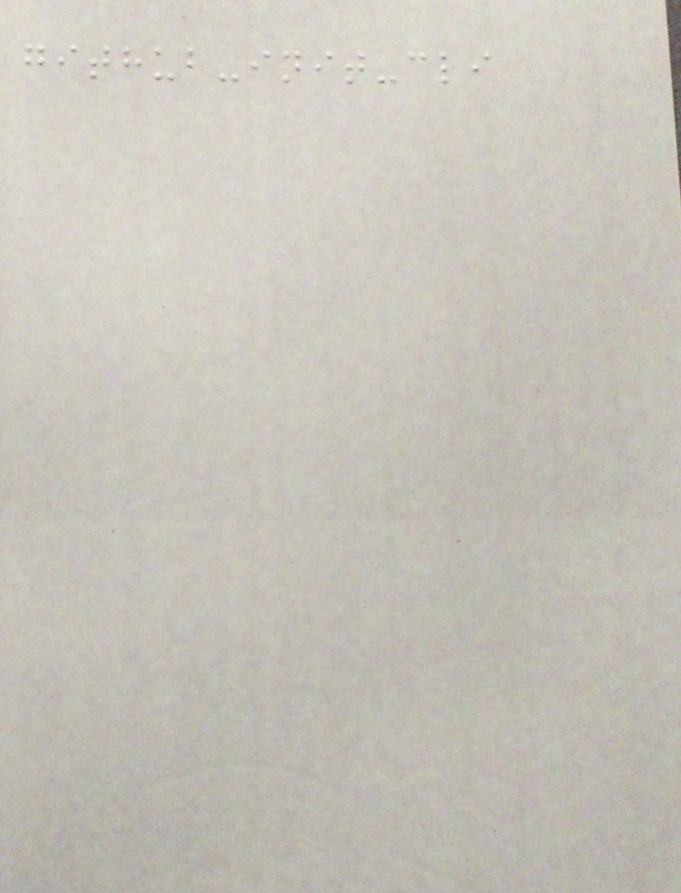github-init-cli
